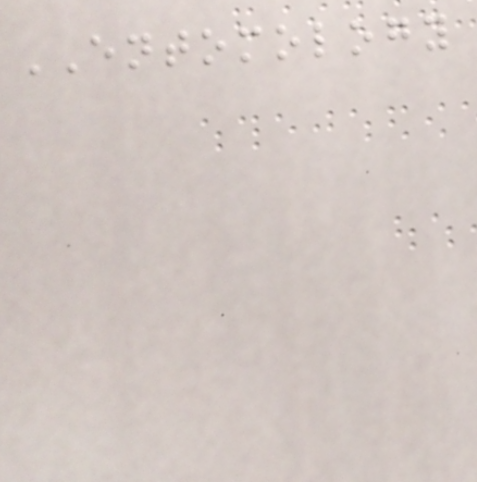ENTOMOLOGY
